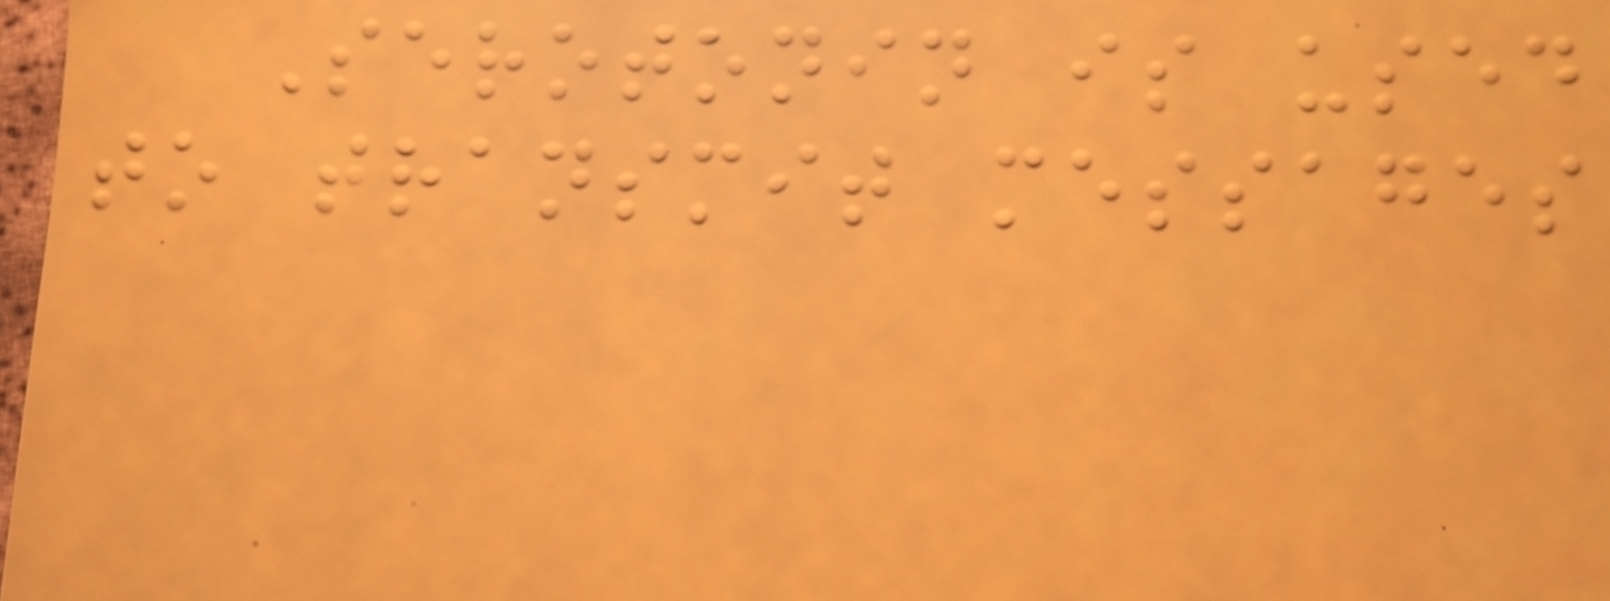Serotonin is used
to transmit messages
